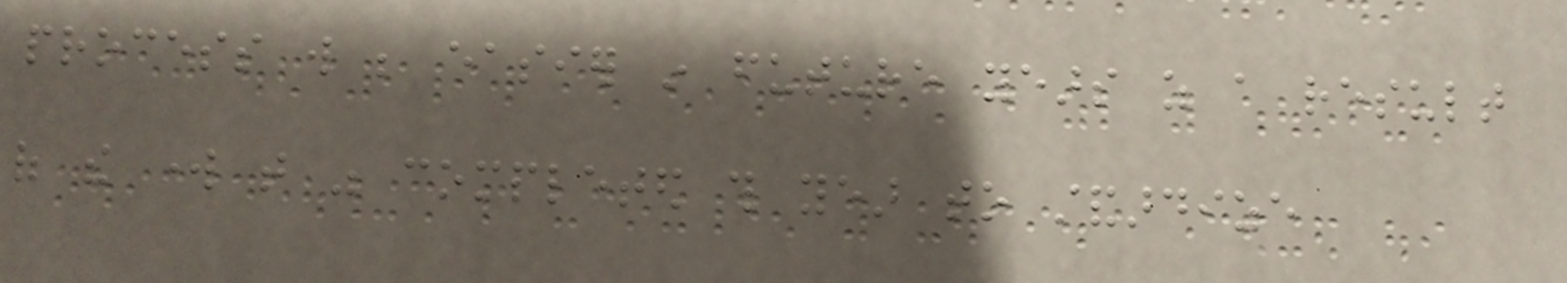process will be easier in future years as a result
of the work that was completed this year to standardize
